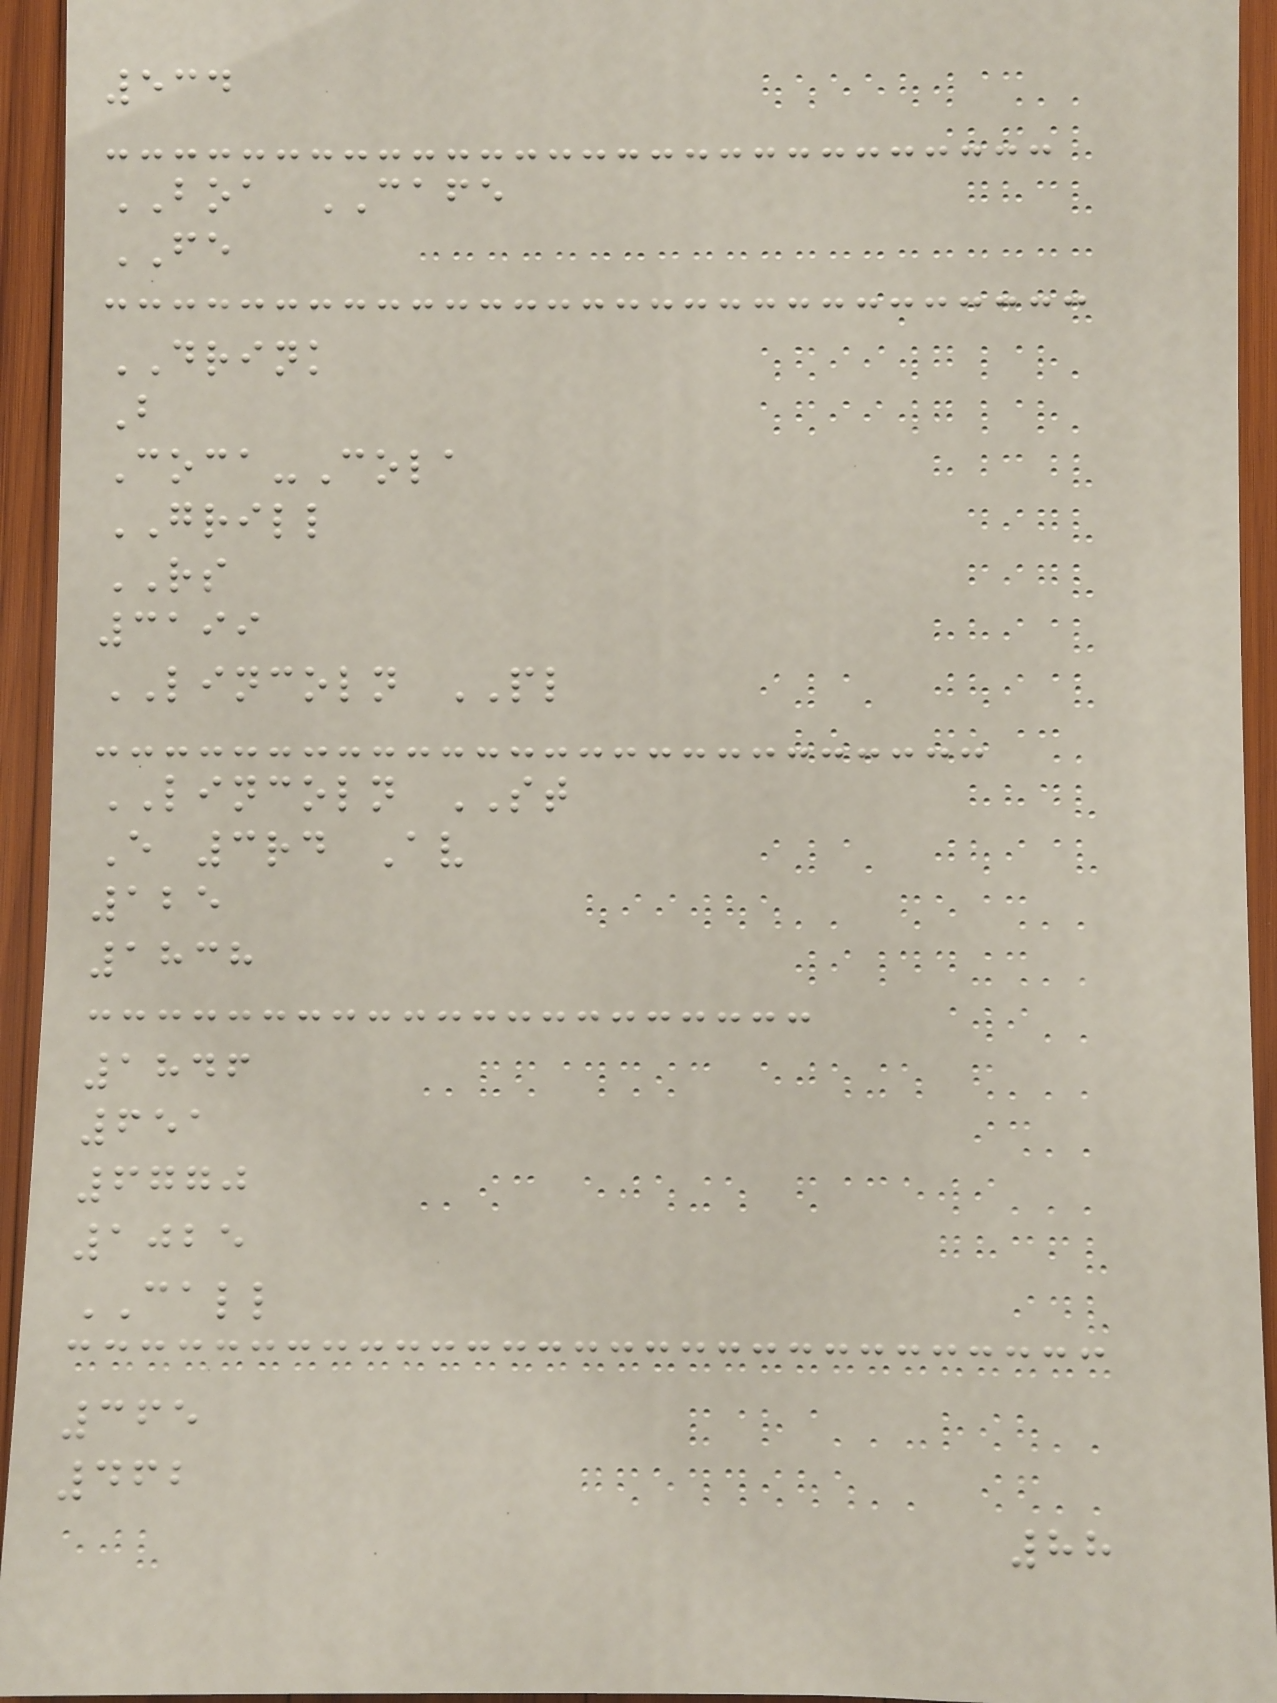534
BOA CAFE
FE
DRINK
B
Coca-Cola
GRILL
RS
3199
LINCOLN PL
LINCOLN ST
E 3rd Av
125
1838
1846
651
6770
1025
CALL
365
462
88
